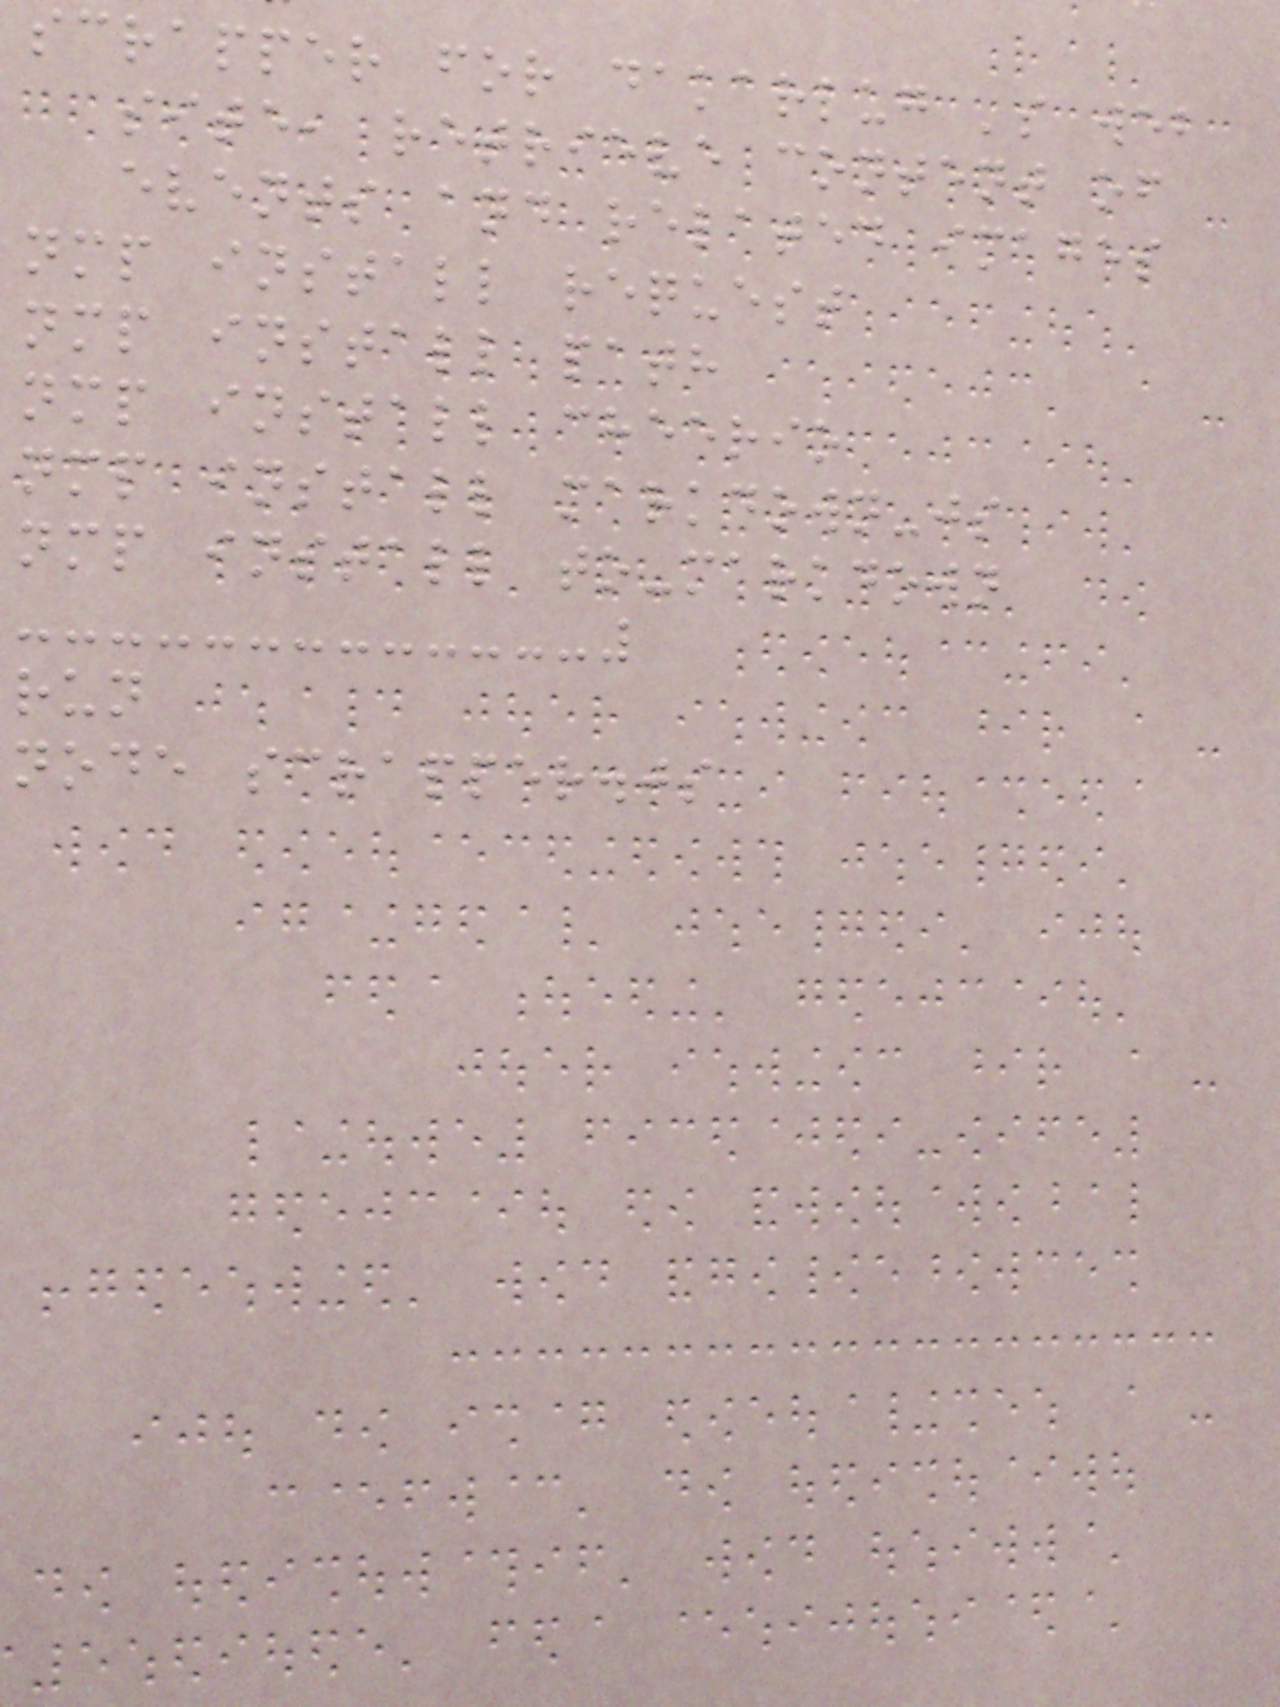scrapper for dakarlug 's web
site, retrieve content of
events and related images
nmp install request
nmp install path
nmp install cheerio
nmp install markdown-js
nmp install to-markdown
run
node scrapper.js
